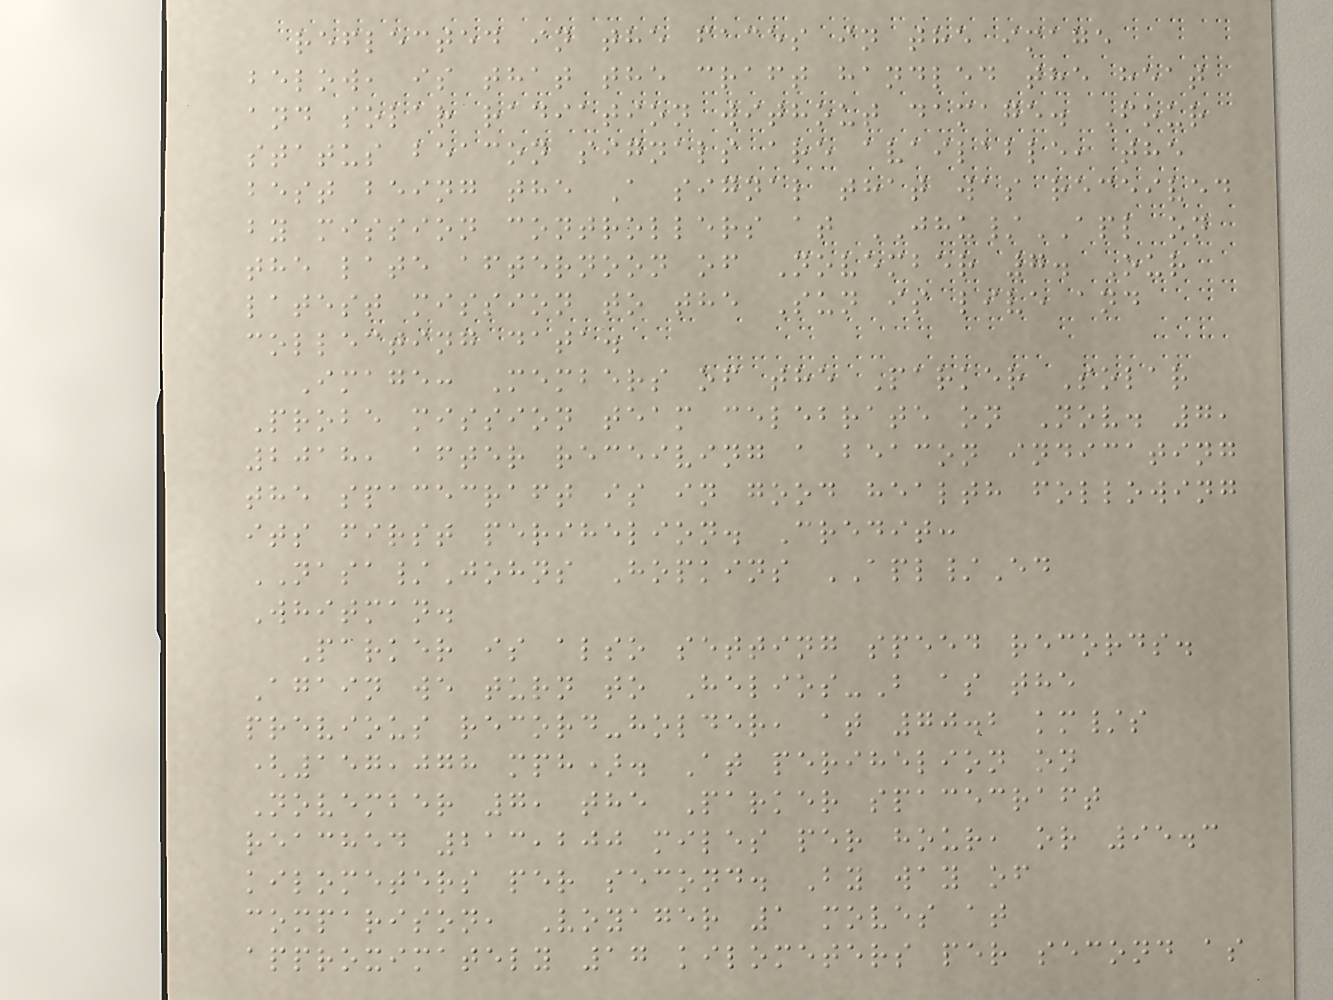reflected in the faces in the image
below, is that the craft handled the heat
and solar radiation without damage. Four
status beacon signals are available, the
best being the A signal that was received
by mission controllers at JHU/APL on
the late afternoon of November 7. Our
latest mission to the Sun is live and
collecting data.
Image: Members of the Parker Solar
Probe mission team celebrate on Nov. 7,
2018, after receiving a beacon indicating
the spacecraft is in good health following
its first perihelion. Credit:
NASA/Johns Hopkins APL/Ed
Whitman.
Parker is also setting speed records.
Again we turn to Helios-B as the
previous record-holder, at 70.2 km/s
(157,078 mph). At perihelion on
November 7, the Parker spacecraft
reached 213,200 miles per hour, or 95.3
kilometers per second. By way of
comparison, Voyager 1 moves at
approximately 17 kilometers per second as
